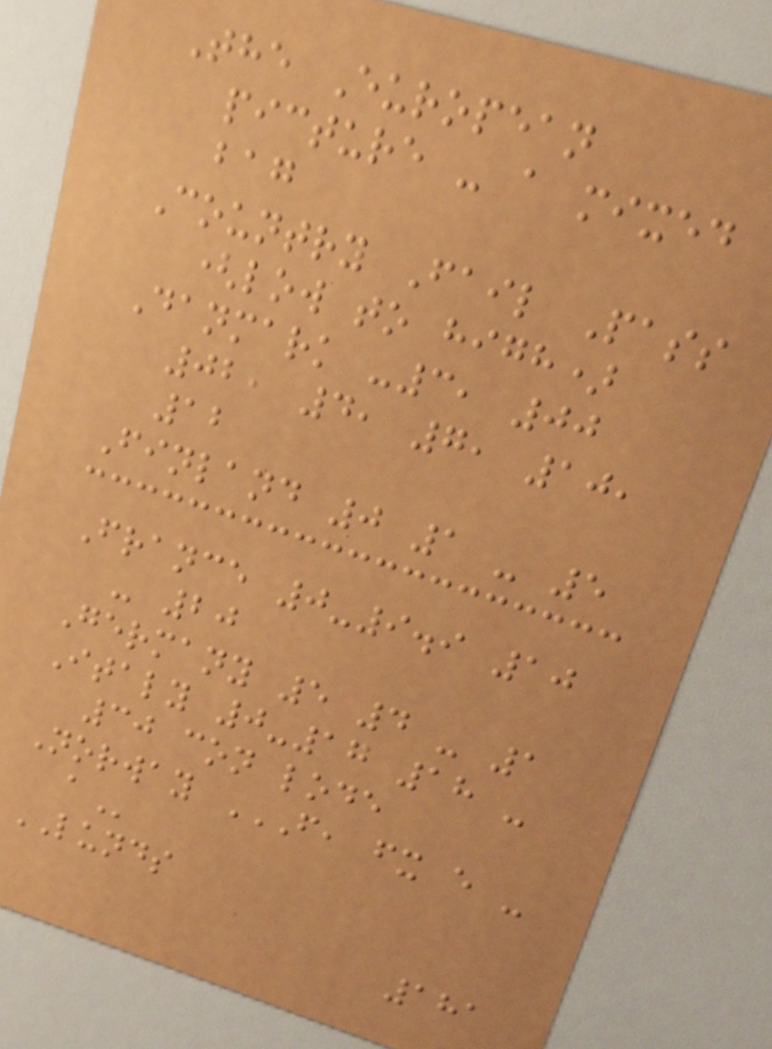The European
picture - a mixed
bag
Country Fail Pass
(low to high)
Danmark -3, 00
02, 4, 7, 10,
12
Finland 0 1 - 5
France 0-9.9 10
- 20
Germany 5 4 - 1
Italy 0-17 18 -
30 con lode
Norway F, FX E -
A
LUNDS
181
